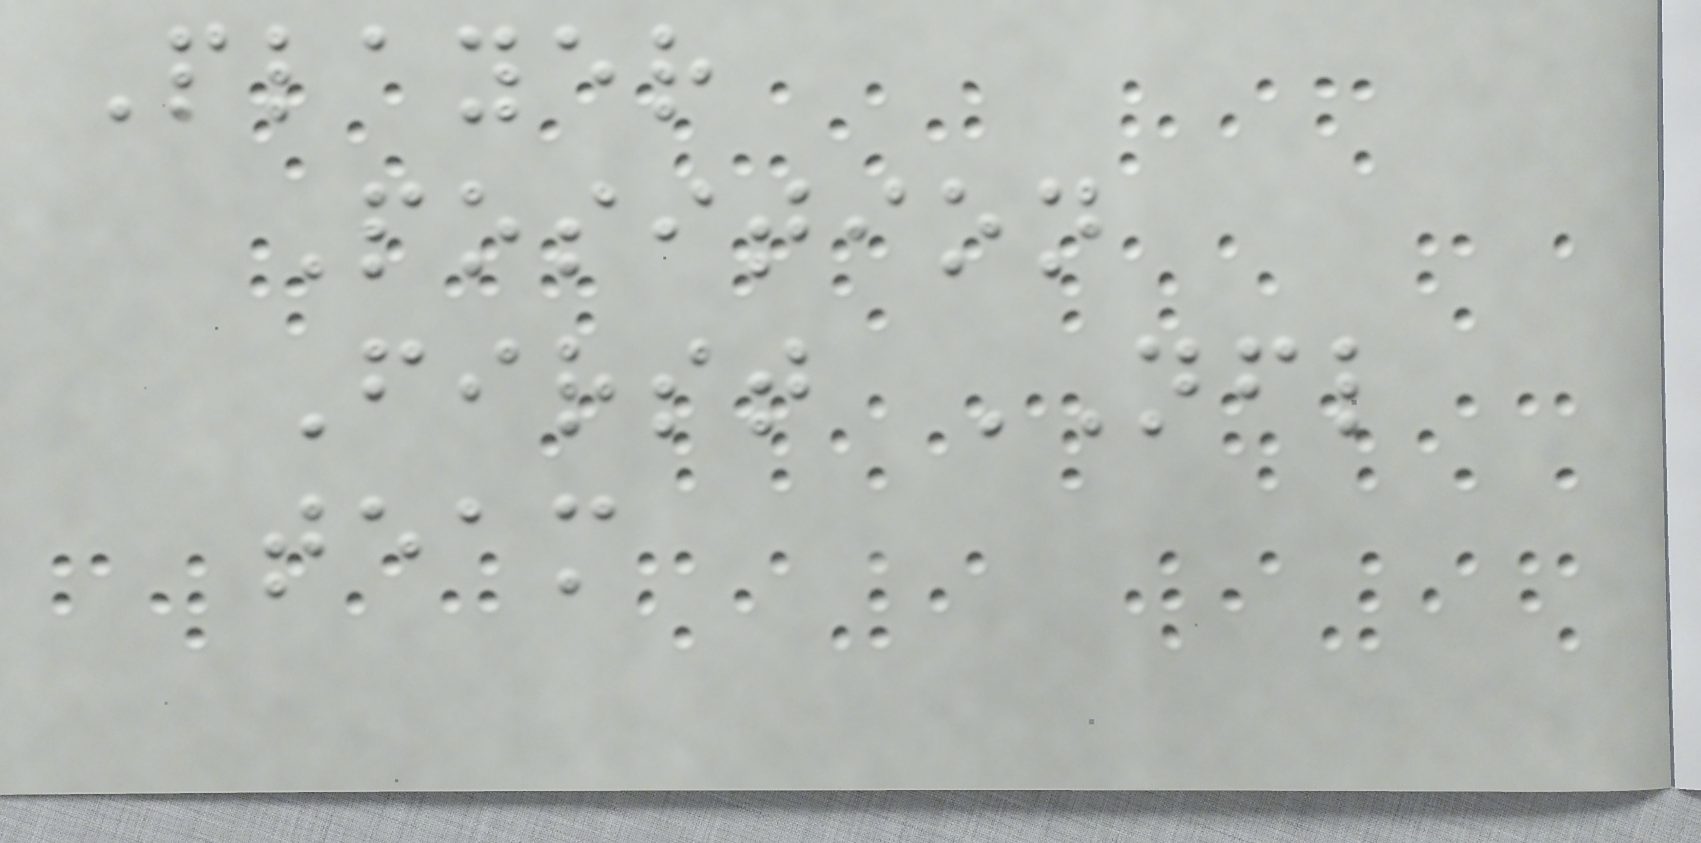Player
Position
First NFL
team
